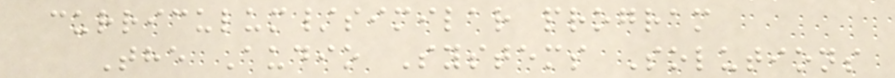curriculum/similar program
The Audio Systems Solutions
